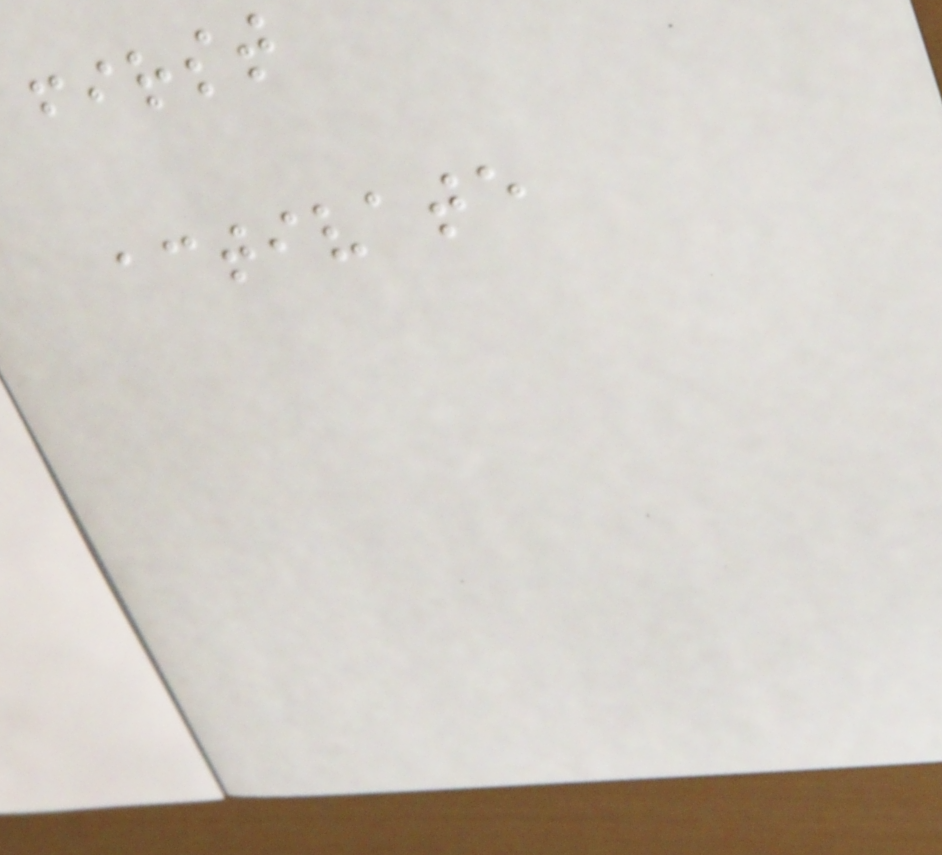first
activate
